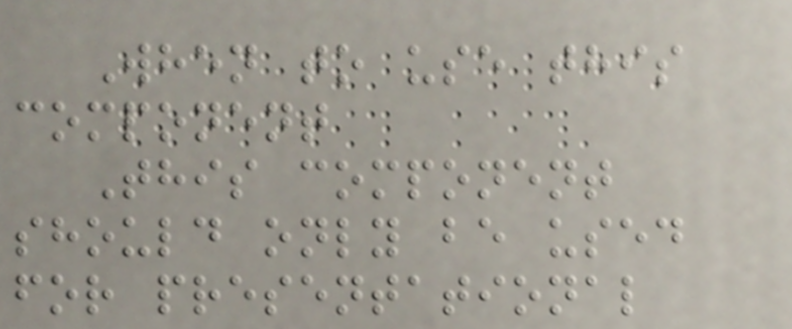When to use this
component
This component
should only be used
for presentational
